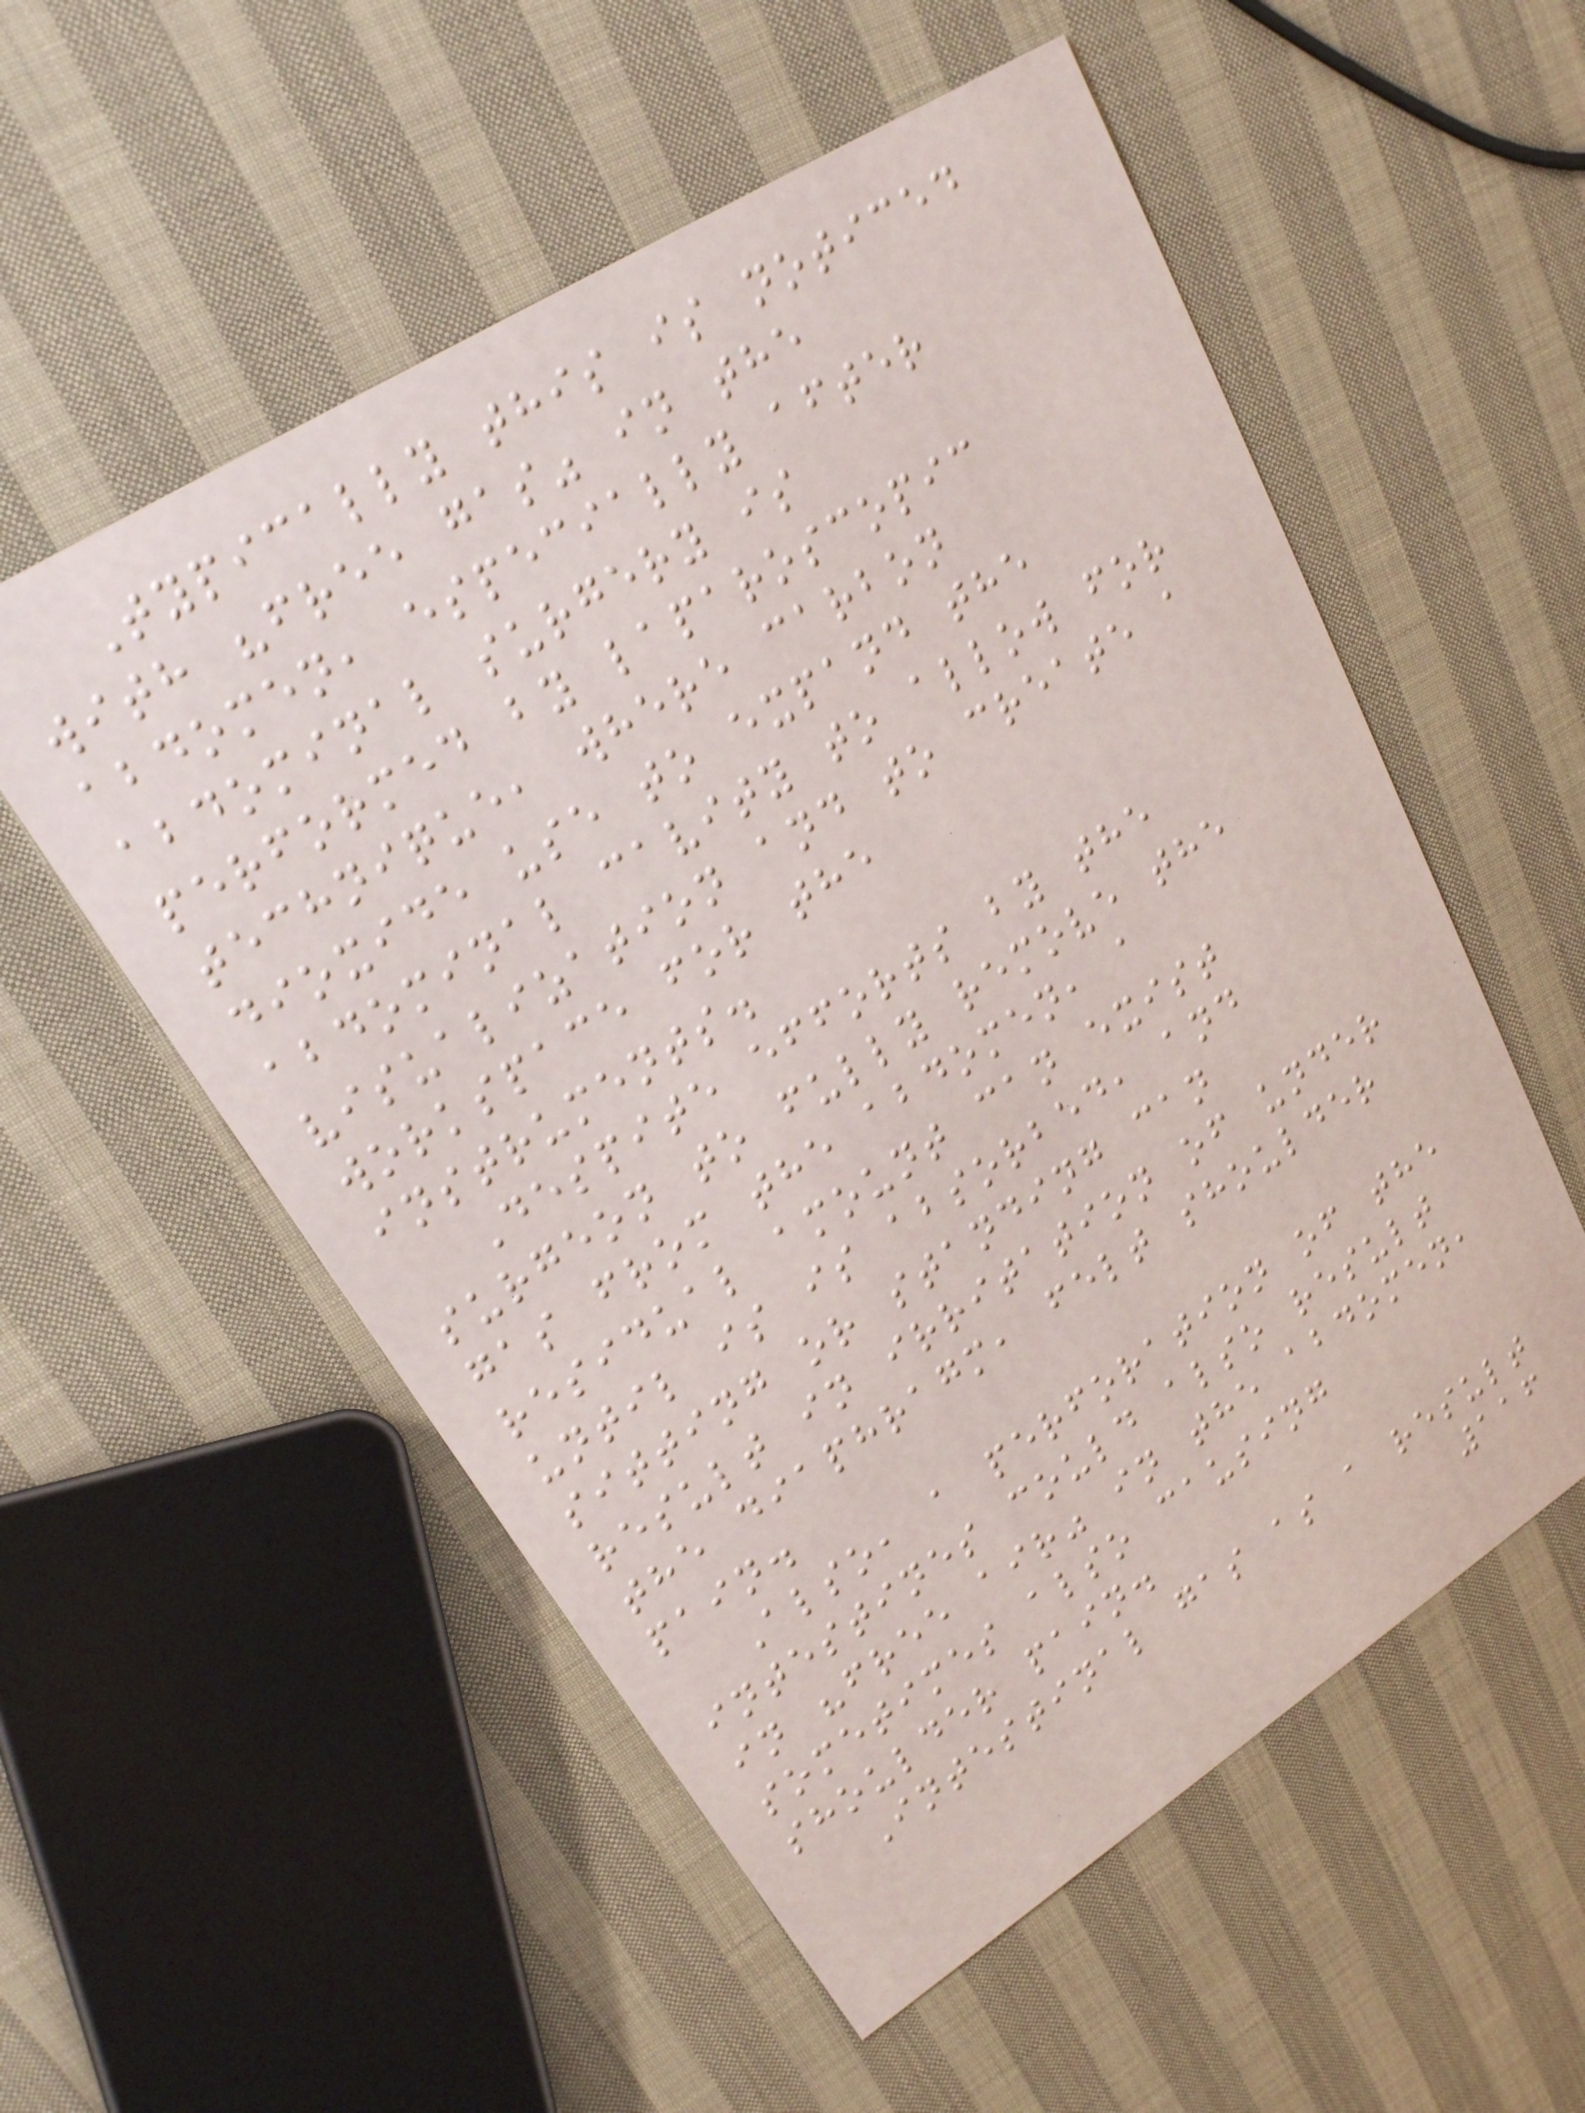Typically this is noticed
with "free gas" in the
abdomen, especially after
abdominal surgery is
performed by laparoscopic
technique, where carbon
dioxide use to expand the
abdominal cavity to allow for
visualization and to create a
workspace for the
instruments.
Despite efforts by the
surgeon to fully remove the
gas from the abdomen, a
residual amount can exist
until is is absorbed, and
sitting or standing can
result in irritation of under
the diaphragm, felt shoulder
pain.
Also, a perforation of the
intestines could also result
in "free air" in the abdomen,
sometimes also causing
shoulder pain.
Intestinal gas as a result
116
